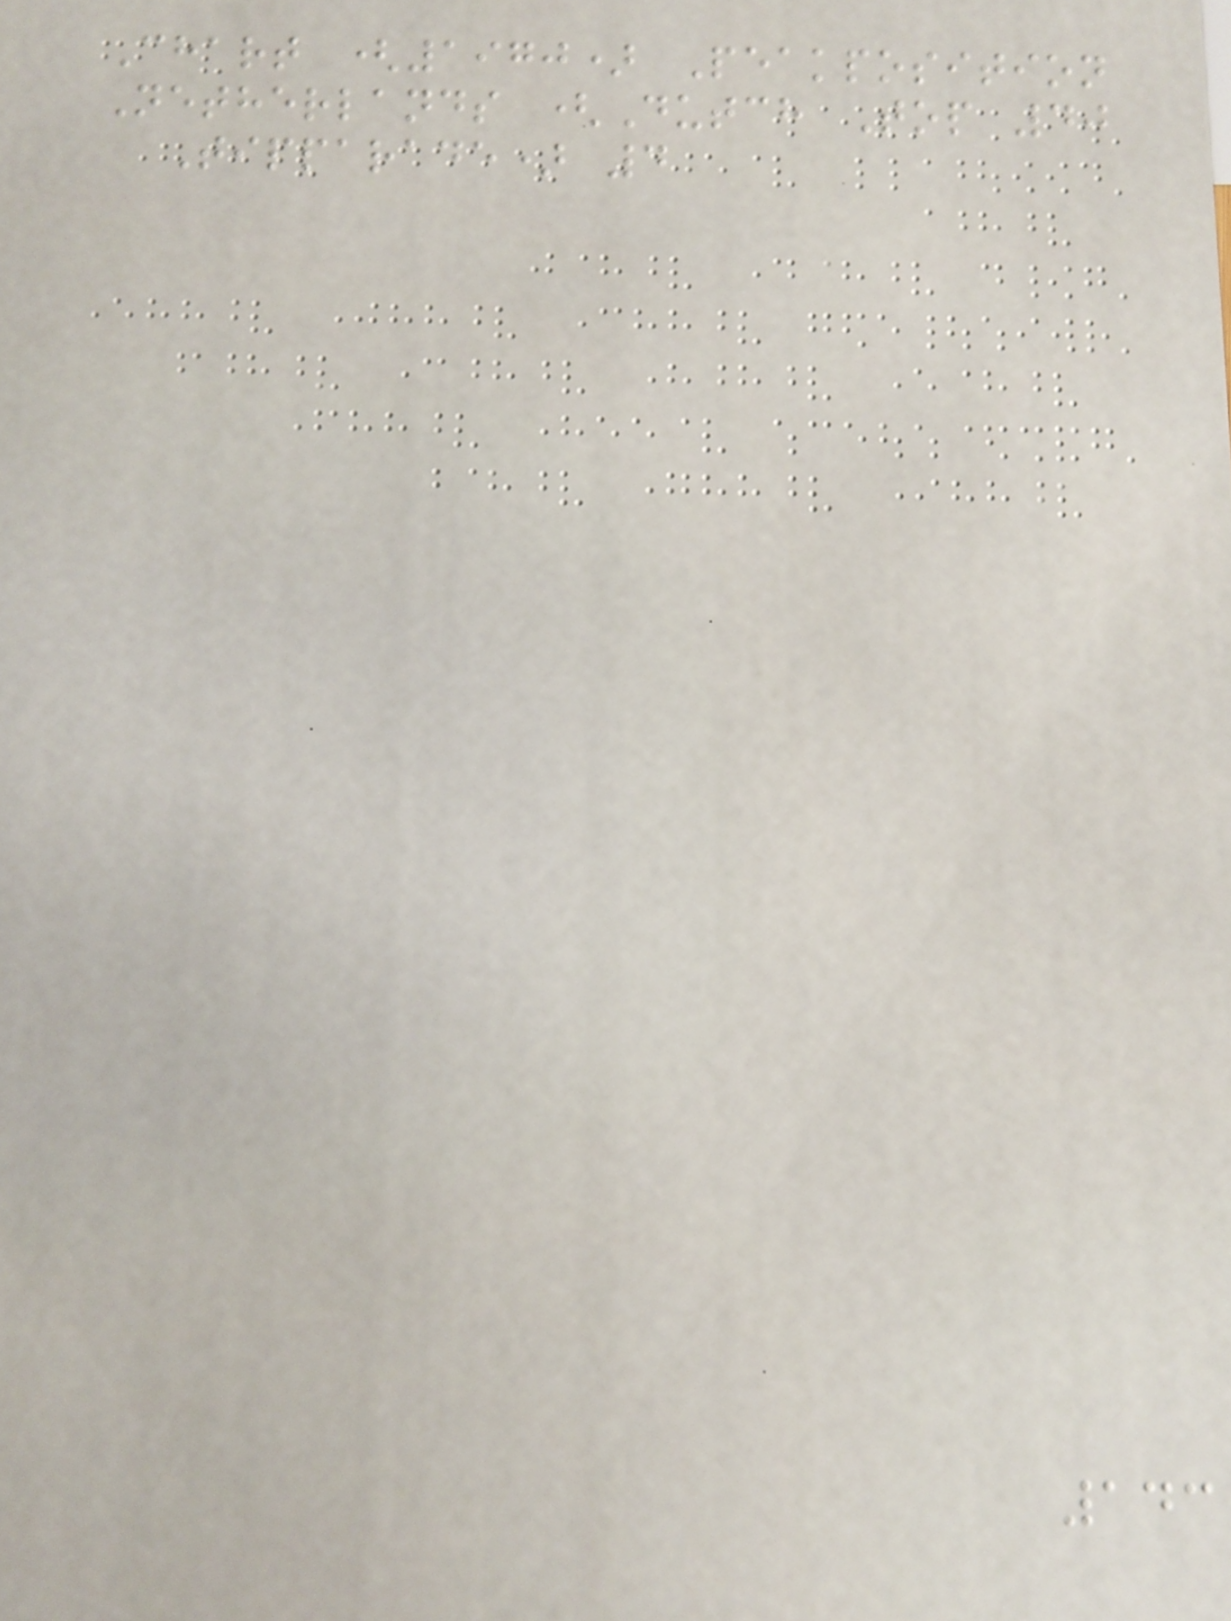Chart (1970) Peakposition
Netherlands (Dutch Top 40
Tipparade) 4
143
